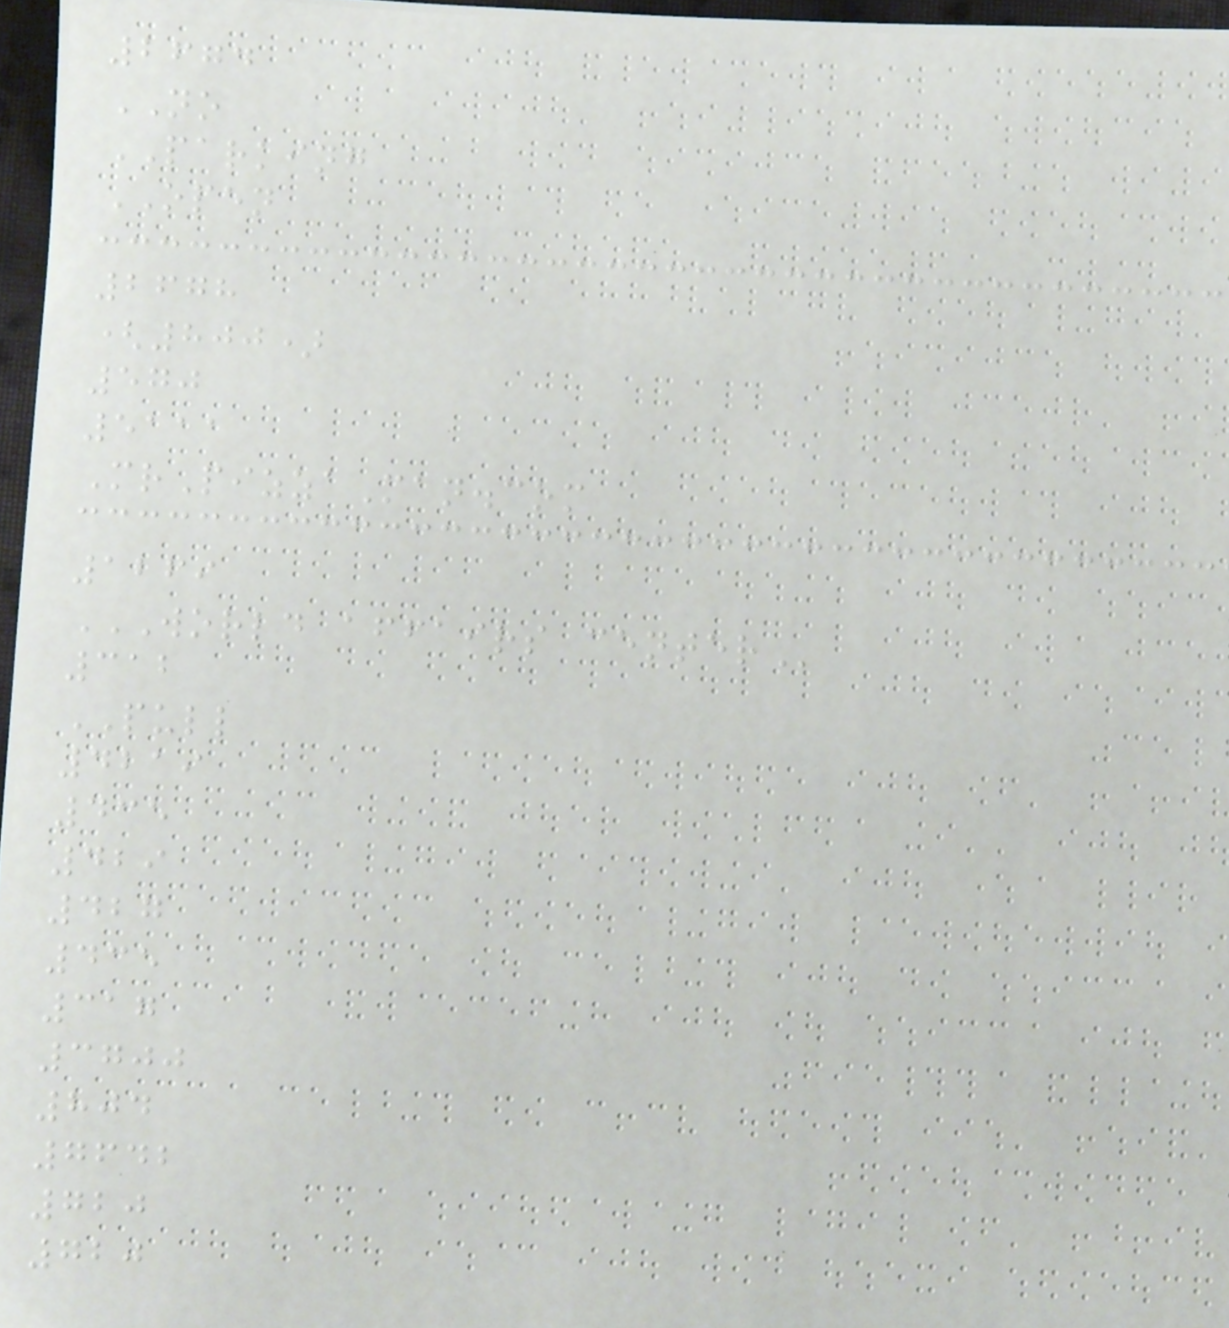2674
NO
PARKING
OPEN
2678
(800)
570
5111
MrPizzaMan.com
1269
WORLD AFFAIRS CENTER
312
PULL
4219
435
429
427
435
317
3700
804
7642
720
720
